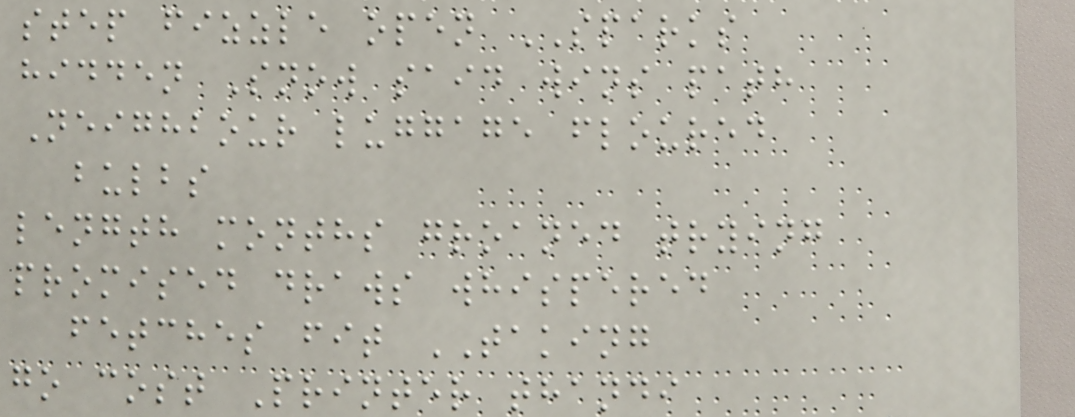step fizzle open SPARKS
hidden Snow said wins path
Neighbour luggage floured
bulbs
length months groaned trying
promised draws whispered
fetches fit TAKING
go cost Printer thandi
